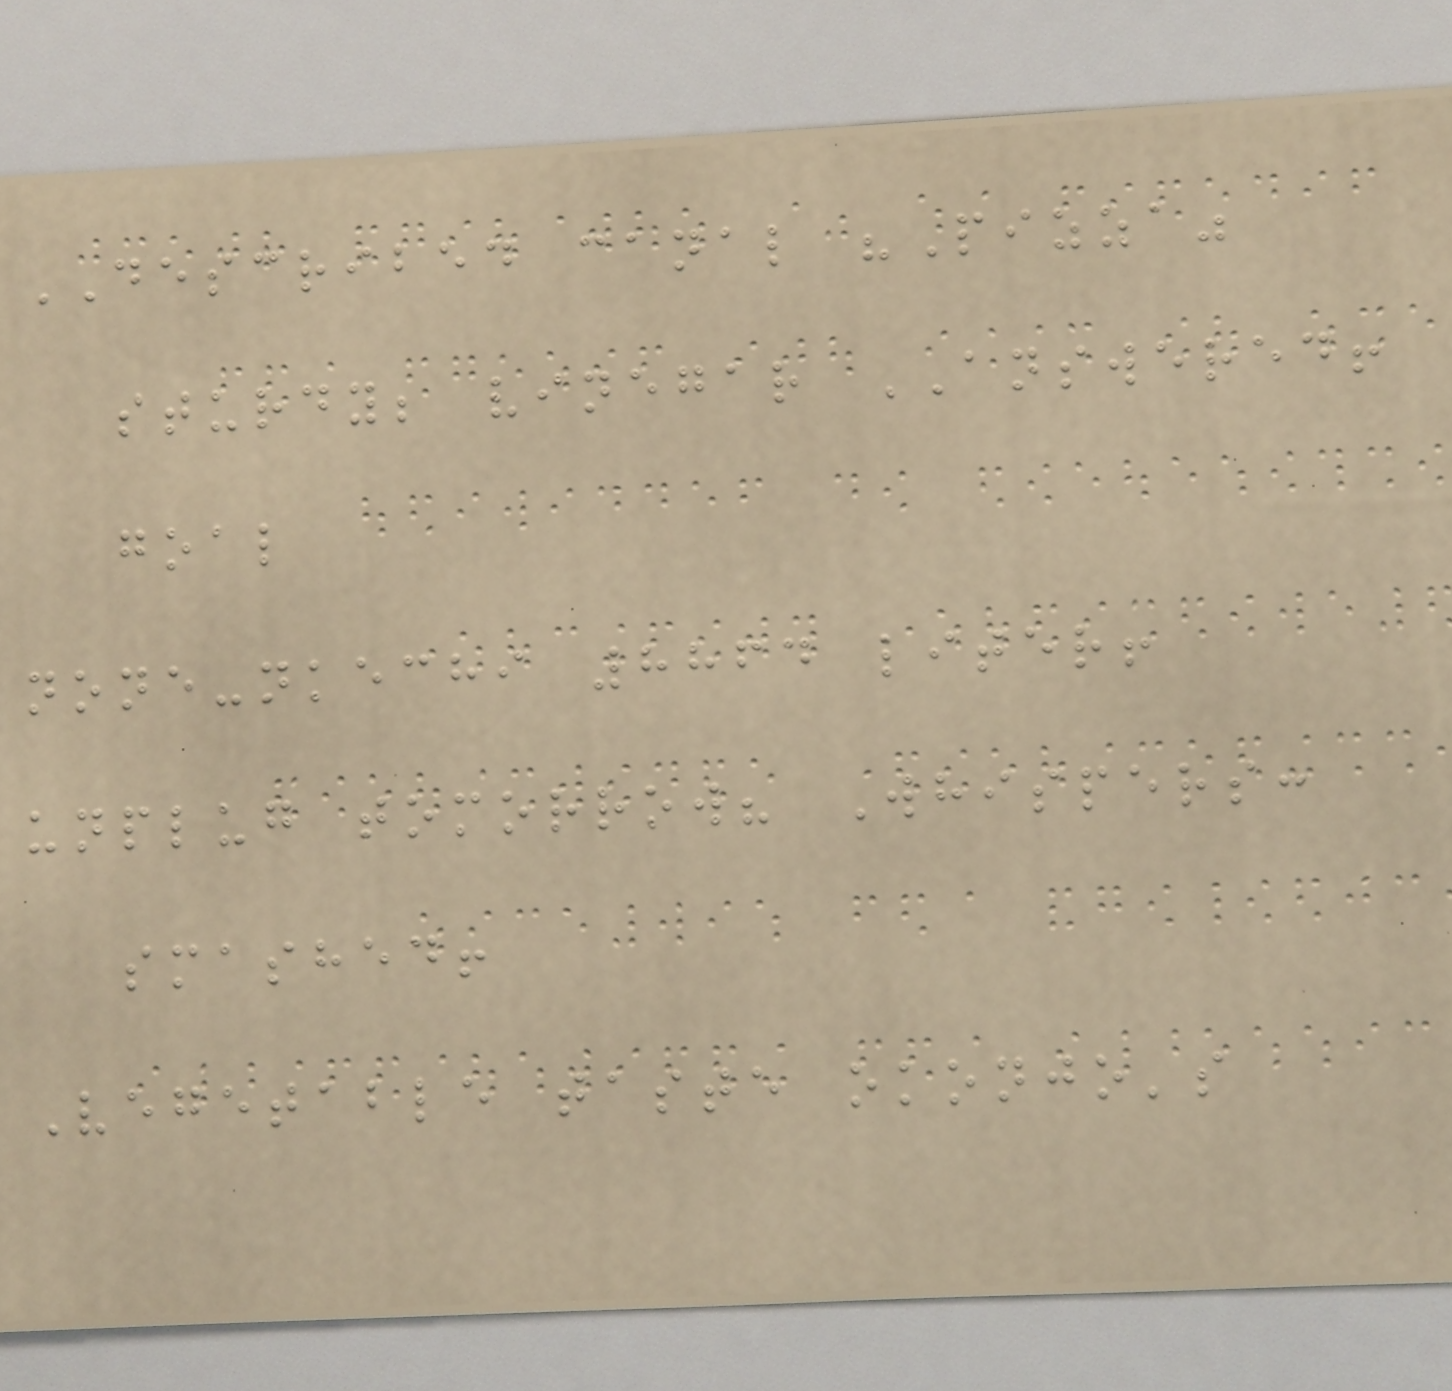DESCRIBED canal "Pizza"
sturdy; vinegar ANSWERED!
goal
none-nkechi 8864 liter!
unplug tomorrow? Whispers:
smashed!
Vegetable taste okonjo's
